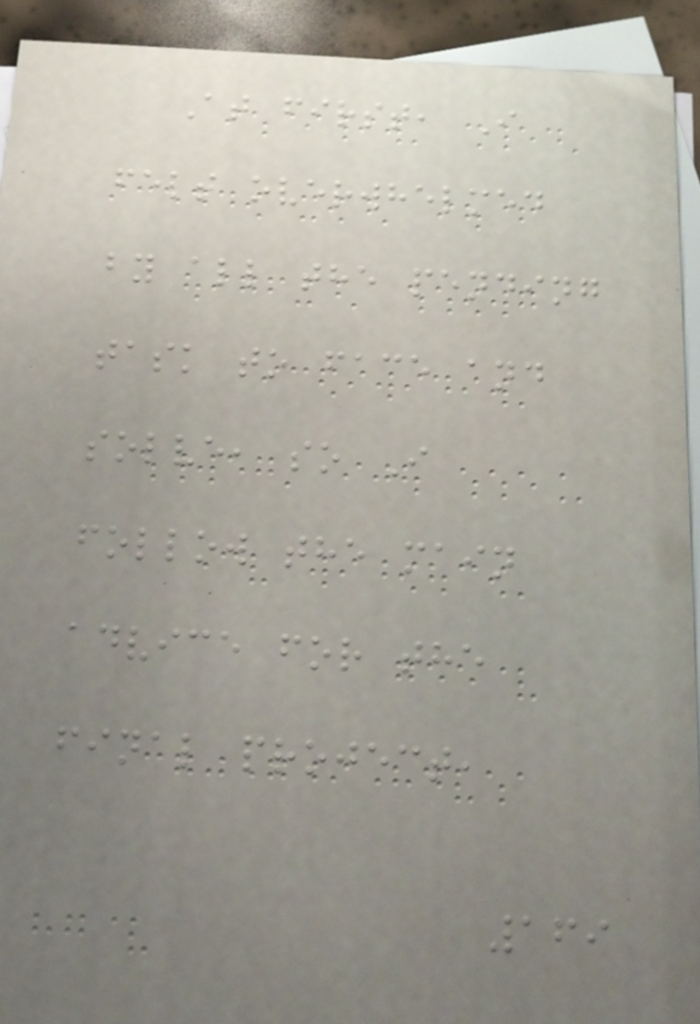At first, I
felt overwhelmed
by all the pending
task to face and
solve, so I
follow the main
advice for the
final project,
169
